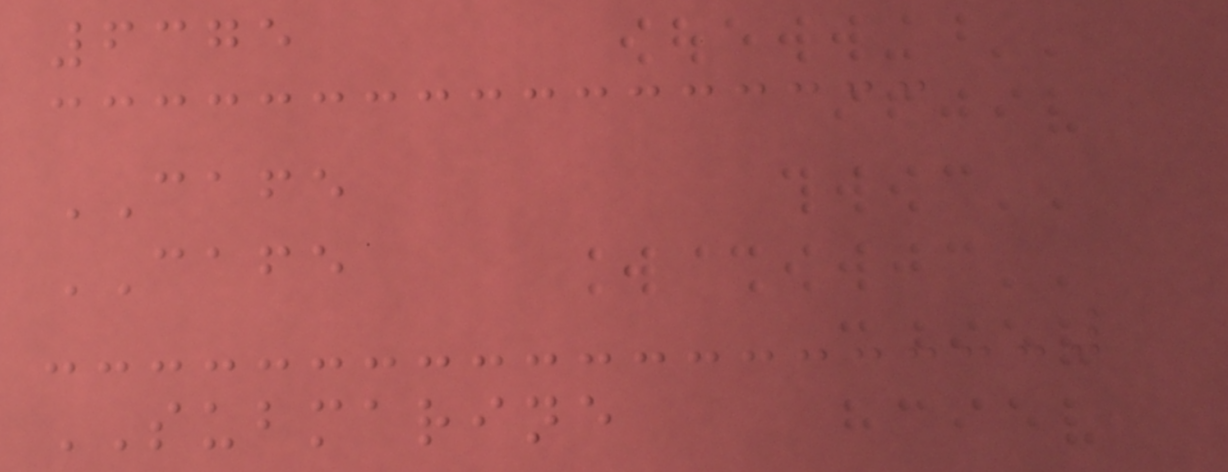6375
CAFE
CAFE
SUBMARINE
